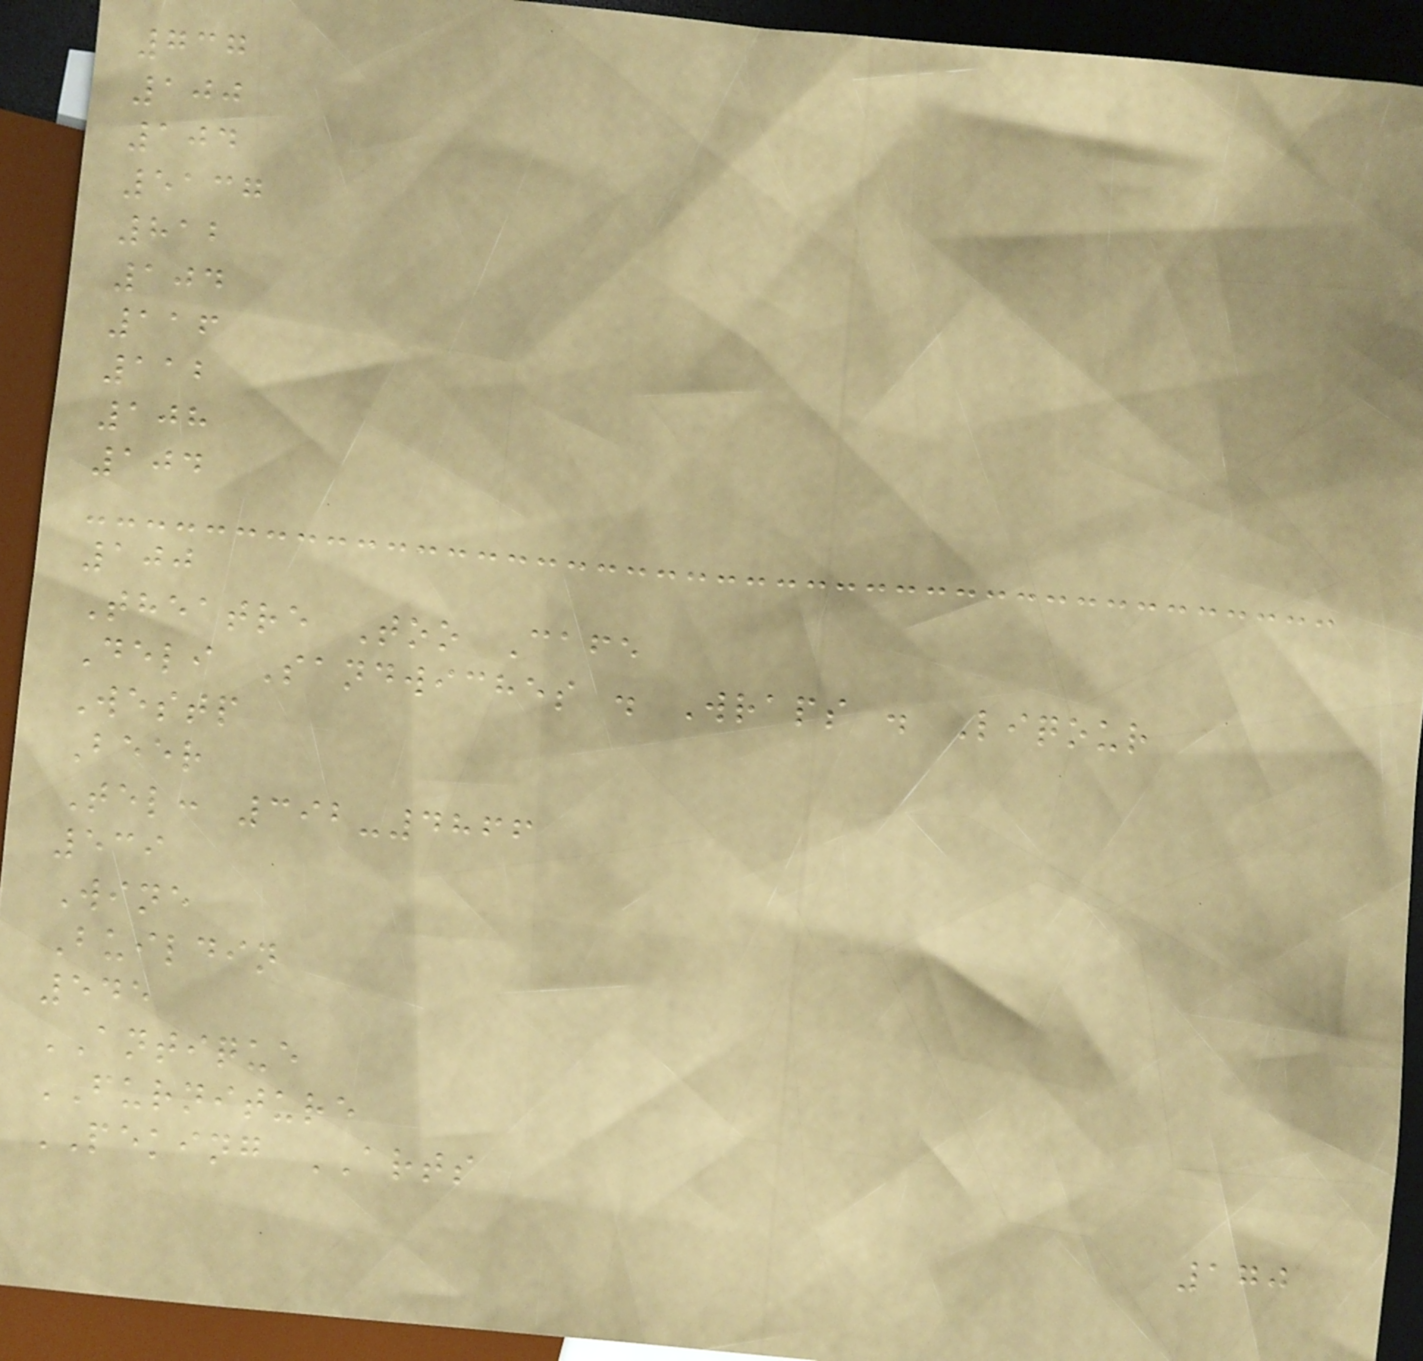737
100
104
5137
812
104
116
112
108
104
100
Theatre Too Cafe
Deli Sandwiches . Wraps . Liqour
Westp
Beer
Tel: 392-4866
539
Wine
Buildin
545
ANTIQUE
FURNITURE
PEKING ARTS
170
